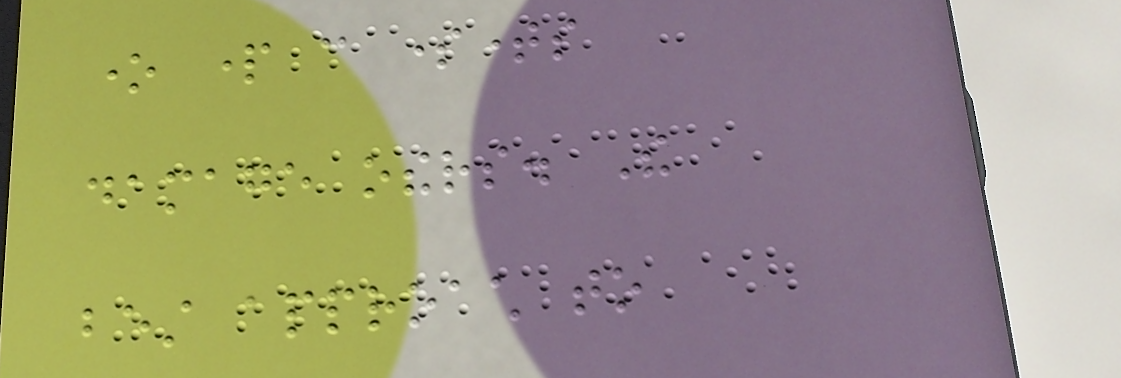one part can sometimes
damage others. The
best approach to
